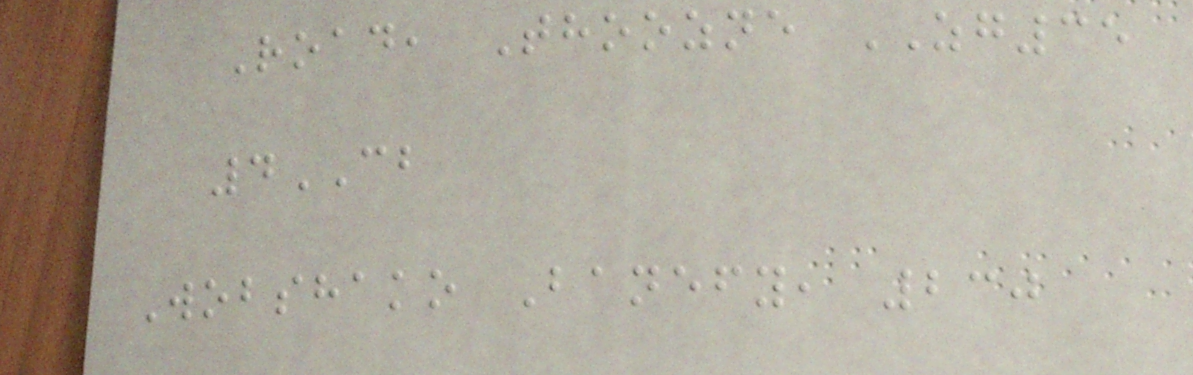Road, Thoozne ZG35
4CB
Wobshako Banefy, 230
